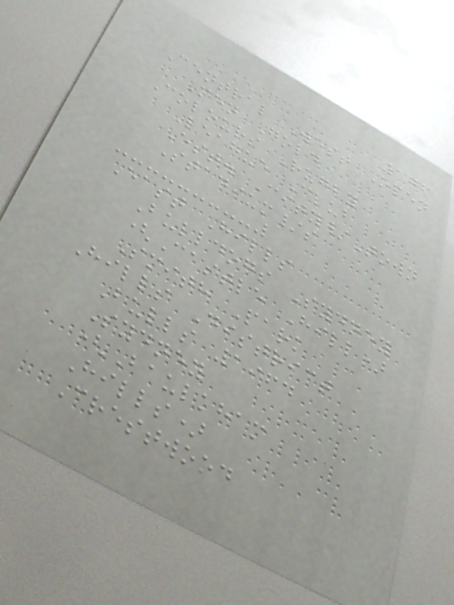176
Central West Open
Men Gold
Colours Rugby
League Club
Est. City/Town
Stadium/s
East Hills
Bulldogs Sydney
(Castle Hill)
Smith Park
Hills District
Bulls 1964
Sydney
(Baulkham
Hills)
Crestwood
